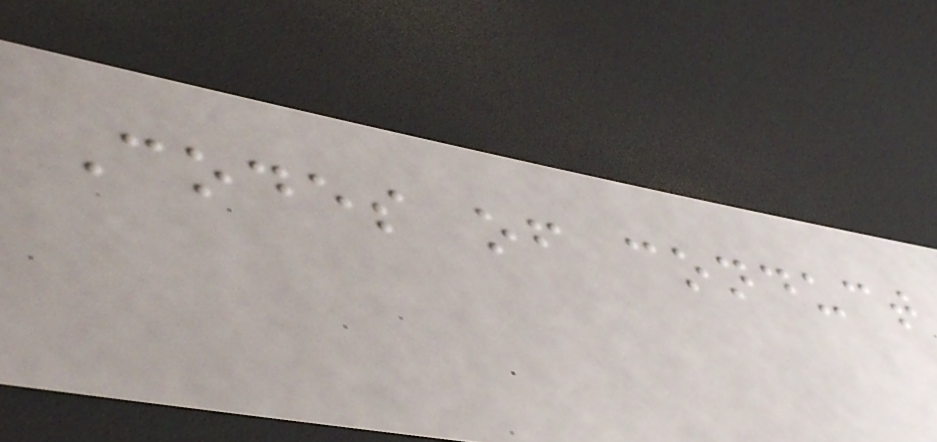Codes of conduct
